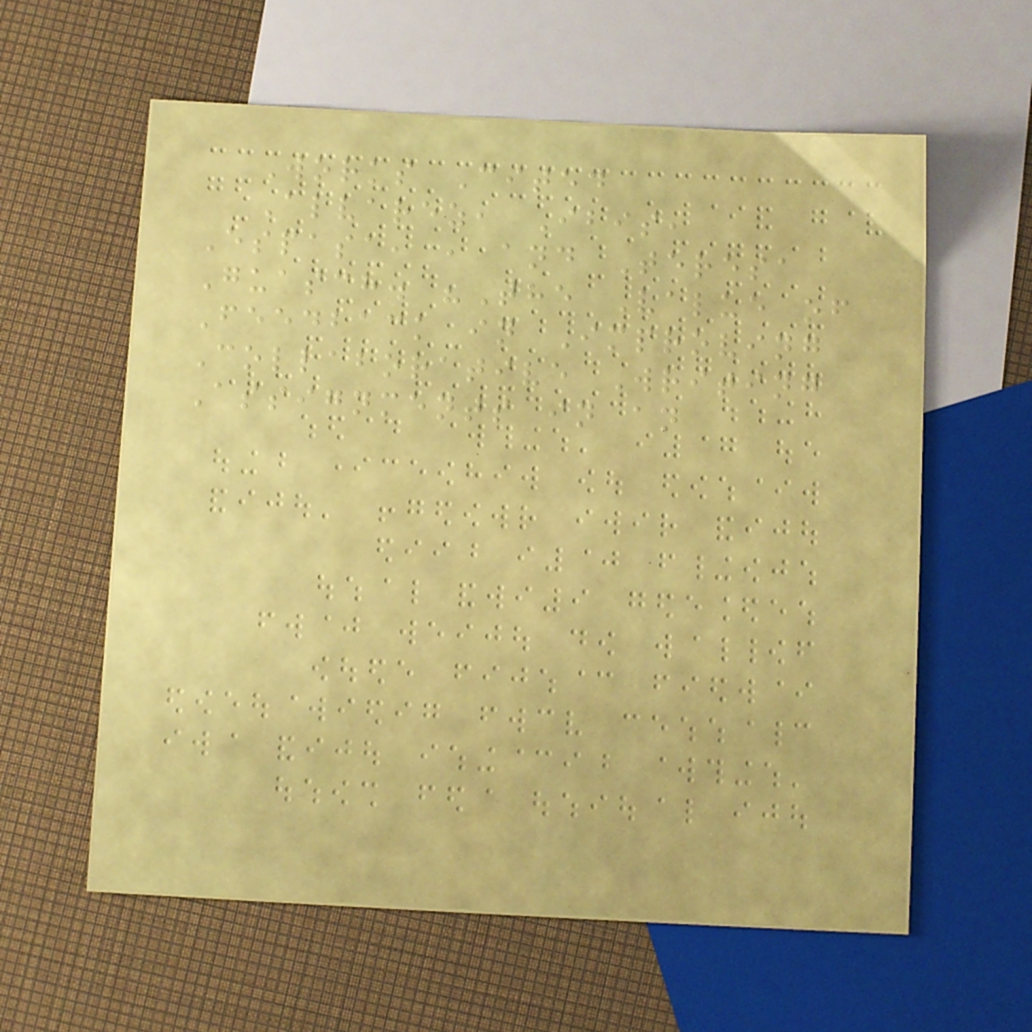Works Cited
Alvarez, Ibis,
Espasa, , and Teresa
Guasch. "The Value of
Feedback in Improving
Collaborative Writing
Assignments in an
